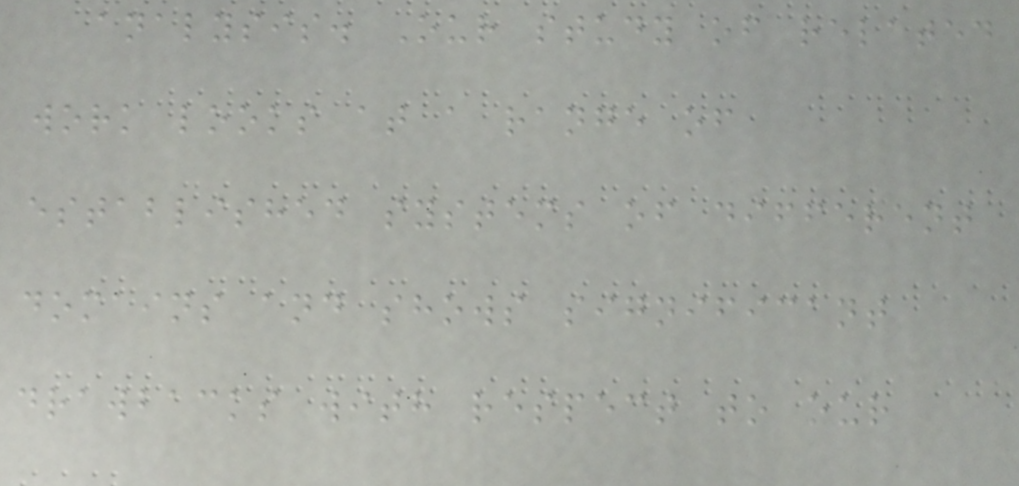analysis. Our study of related
work looks at a range of
established systems of different
domains and shows significant
drawbacks with respect to our
